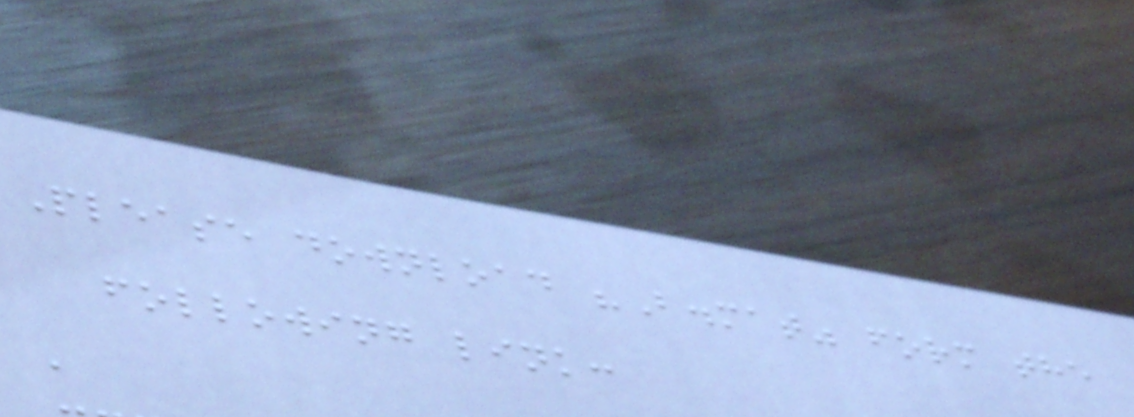Please download "B.mat" form the
following link:
,
